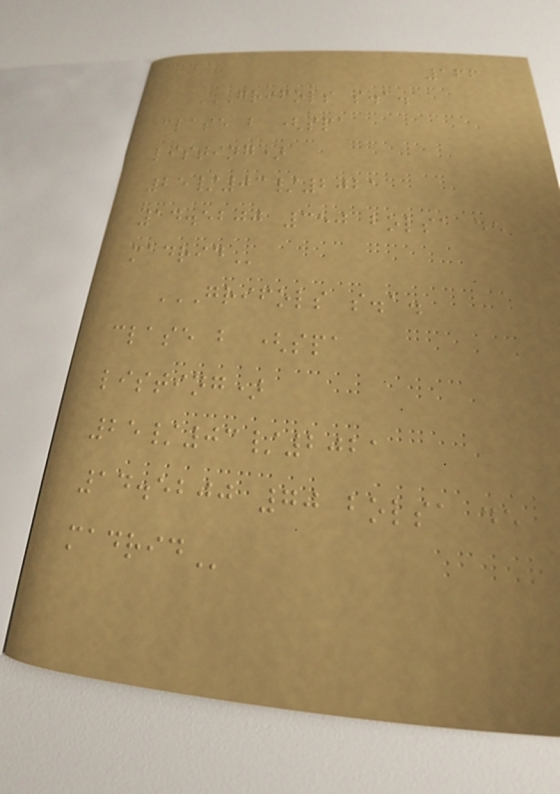166
GRIFOLS S.A.
CLASE B (SPA
LISTING)
25/03/2021
14.5200 350 BOLSA DE
MADRID
GRIFOLS S.A.
CLASE B (SPA
LISTING)
25/03/2021
14.5200 70 BOLSA DE
MADRID
